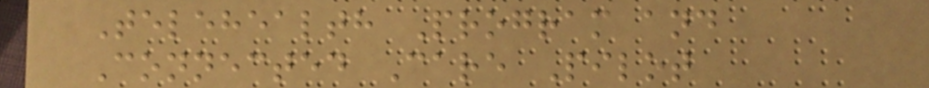Telehealth Program and
Connected Care Pilot
